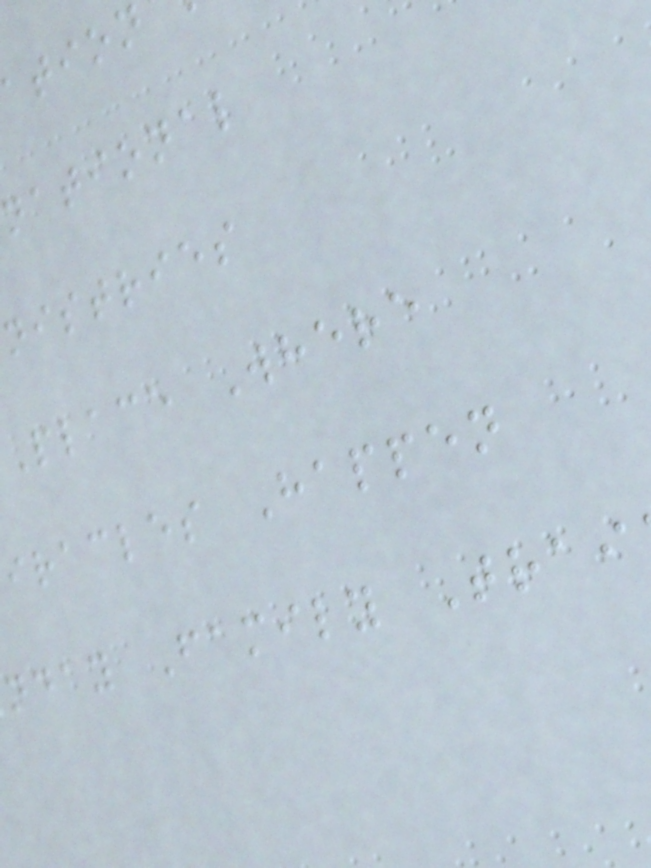national
nistries
Place Where
iracles Happen
nday Family Trai
